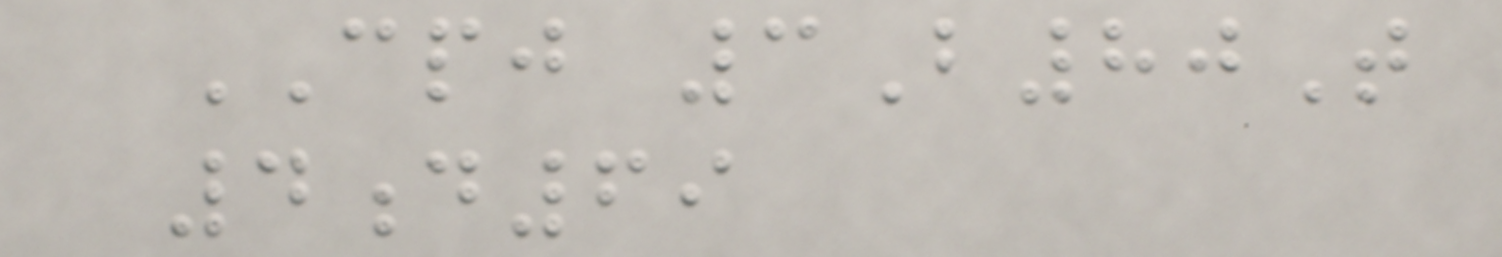CPJ 3B80T
4d69
